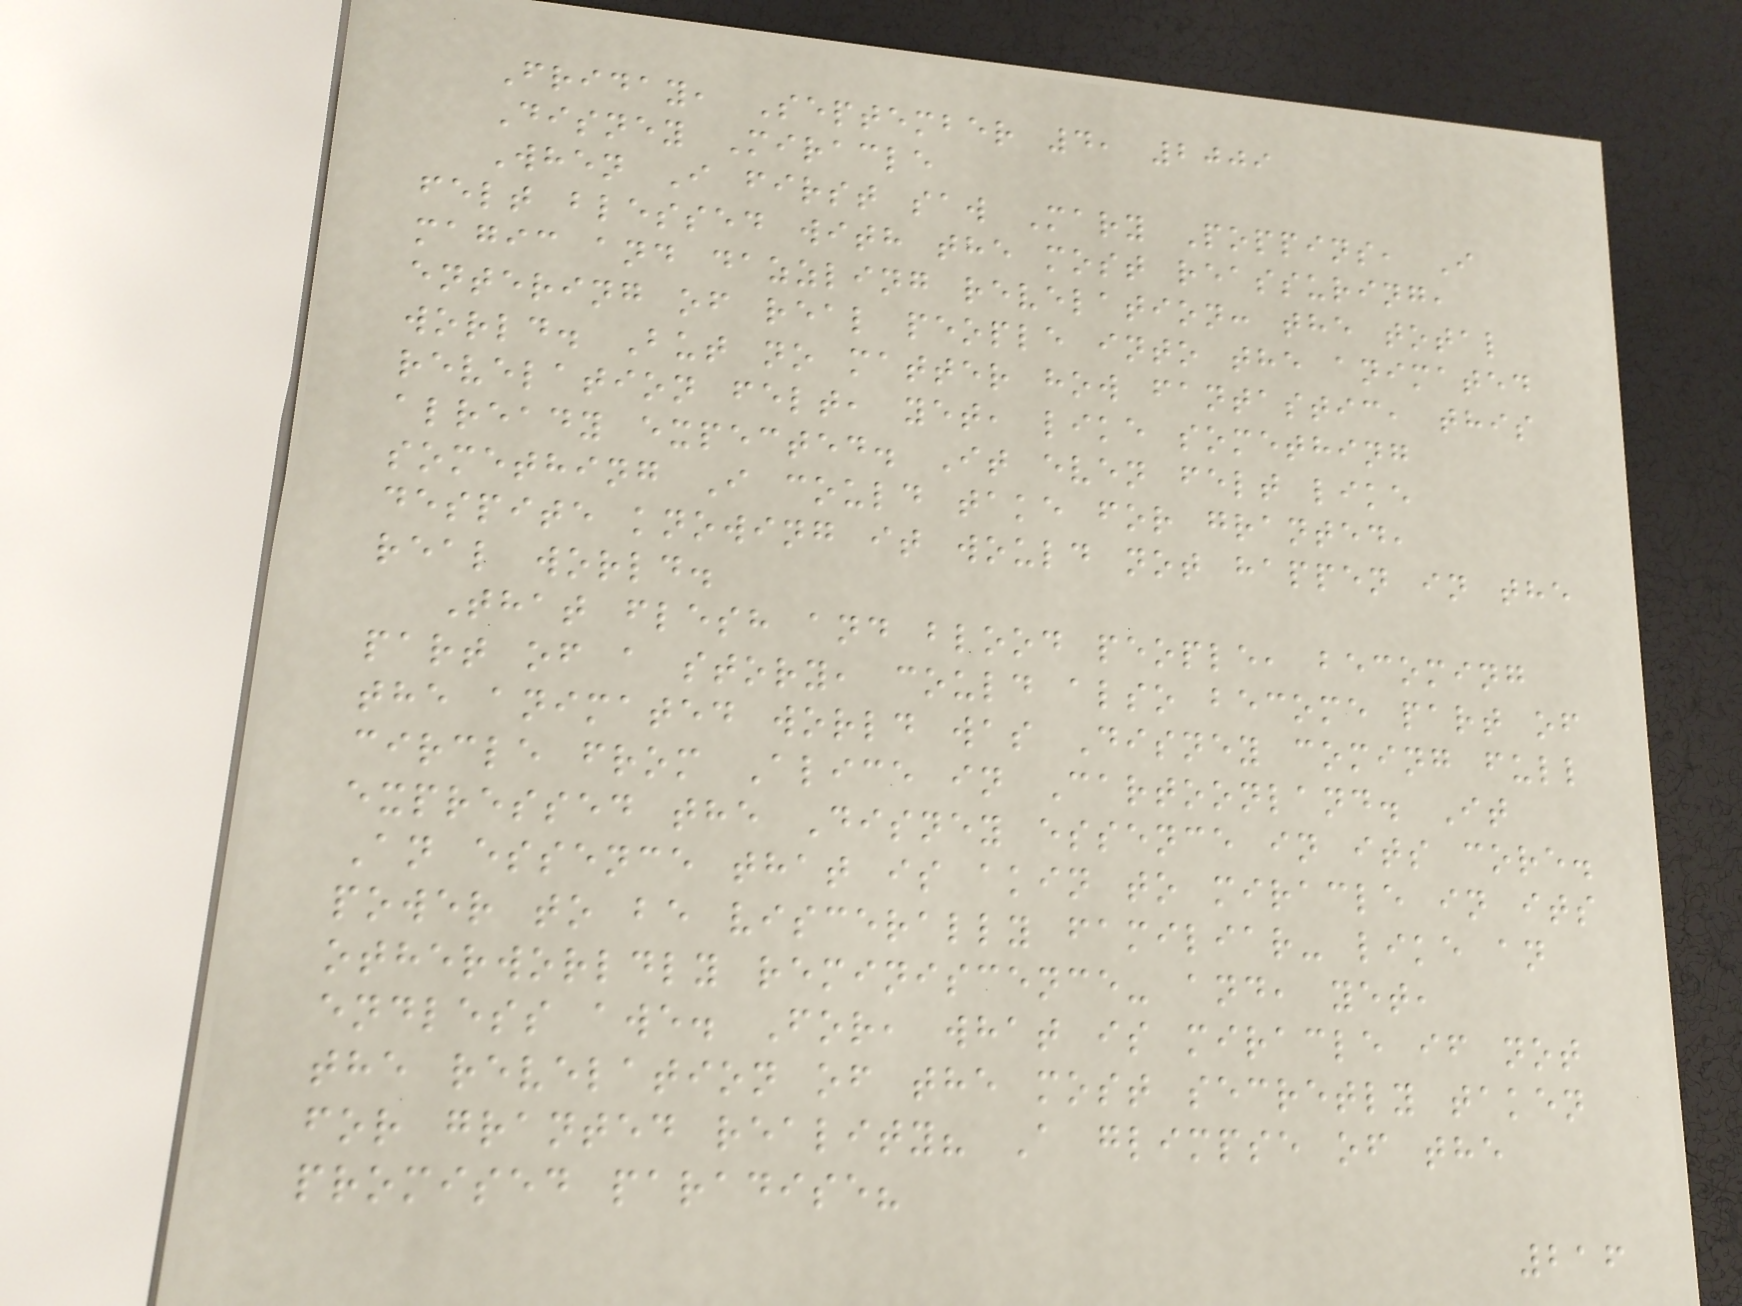Friday, September 4, 2009
Disney Miracle
When I first saw Mary Poppins, I
felt blessed with the most reassuring,
magic and dazzling revelation: the total
entering of real people into the animated
world. But no matter how fantastic, this
revelation felt, yet, like something
already expected. It even felt like
something I could take for granted,
despite knowing it would not happen in the
real world.
That flesh and blood people, becoming
part of a story, could also become part of
the animated world was Disney coming full
circle from Alice in Cartoonland. It
expressed the Disney essence in its core.
An essence that is akin to miracle in its
power to be viscerally familiar- like an
otherworldly reminiscence- and, yet,
endless awe. For, what is miracle if not
the revelation of the most secretly taken
for granted reality? A glimpse of the
promised paradise?
216
